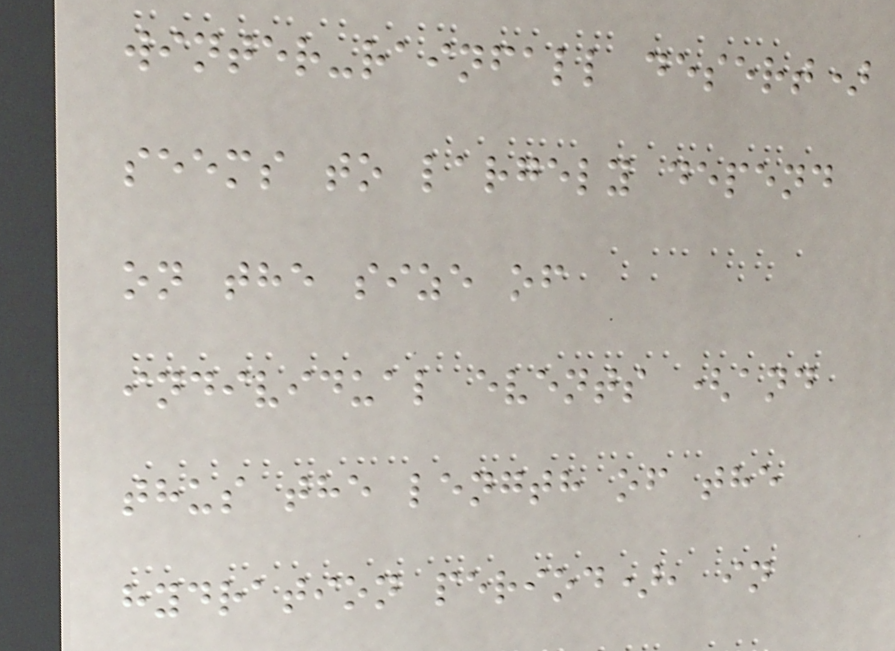winter-rainfall desert)
seems to largely depend
on the size of
individual events (and
thus the length of the
hydration period), in
